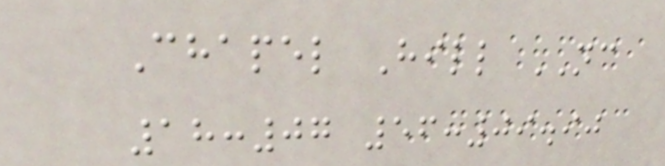Chapel Hill NC
18:07 56:09.90
